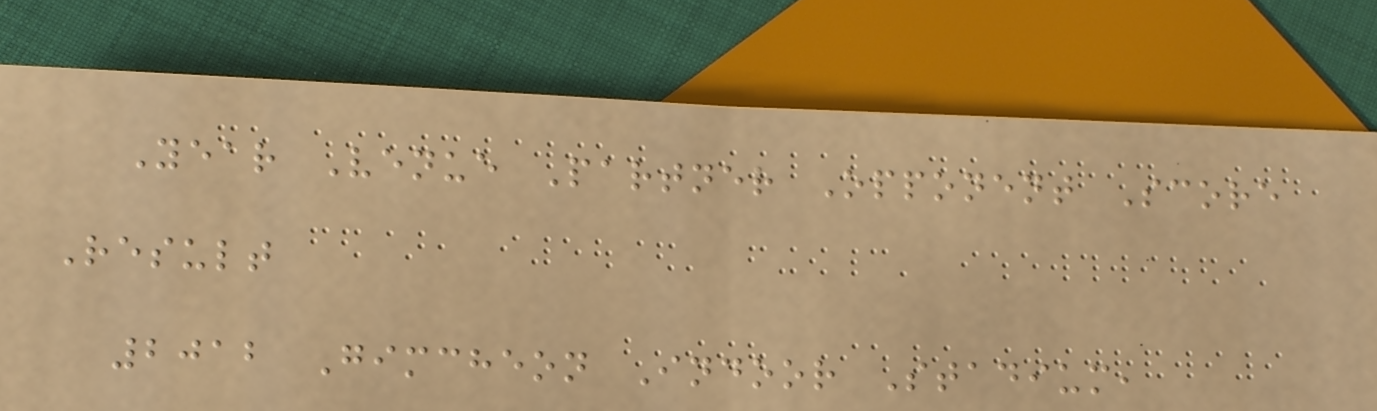Year Venue Partner Opponent Score
Result
2012 Gimcheon Indoor Stadium,
